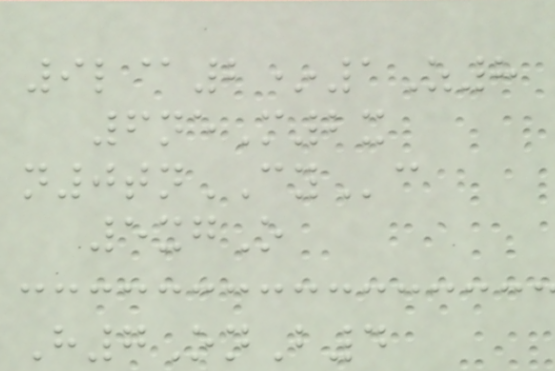9l@2*1Z8
6neM2x
n0tnCYc
5xgO
H7OnB4
